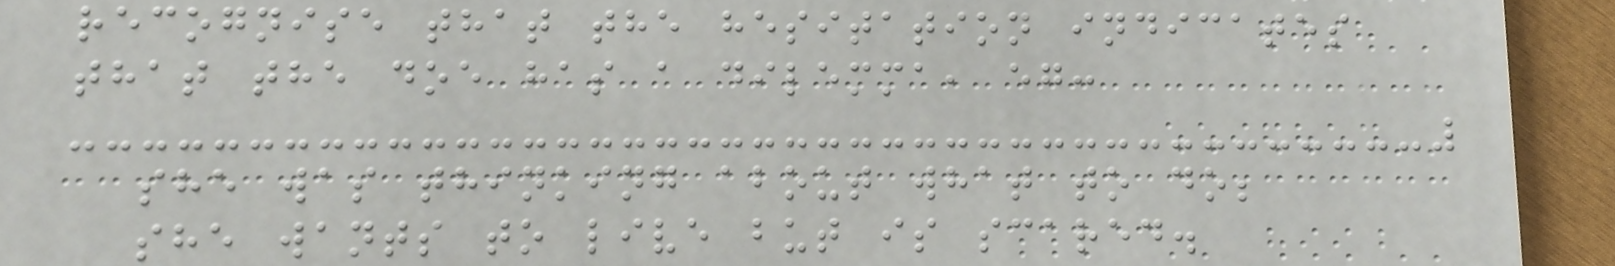recognise that the hesitation indicates
that the doe has a dilemma, eg:
she was thinking about what to do;
she wants to live but is scared.
